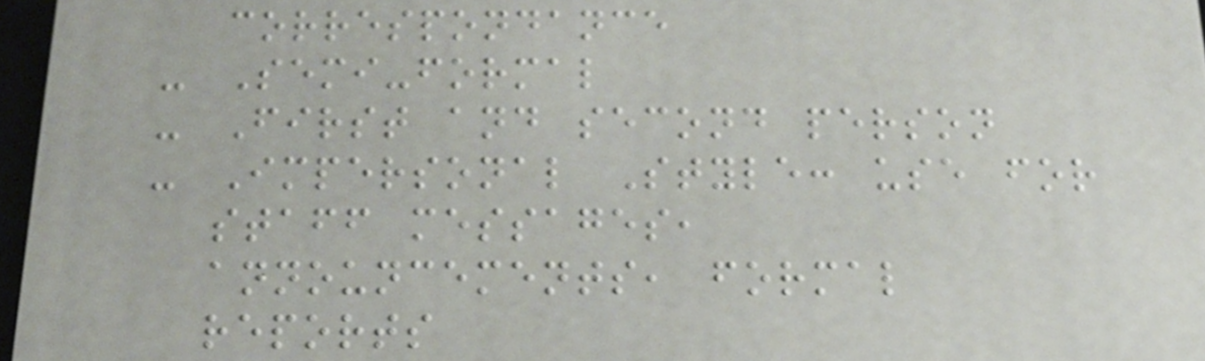correspondance
- Semi-formal
- First and second person
- Impersonal Style: use for
staff messages,
announcements, formal
reports
